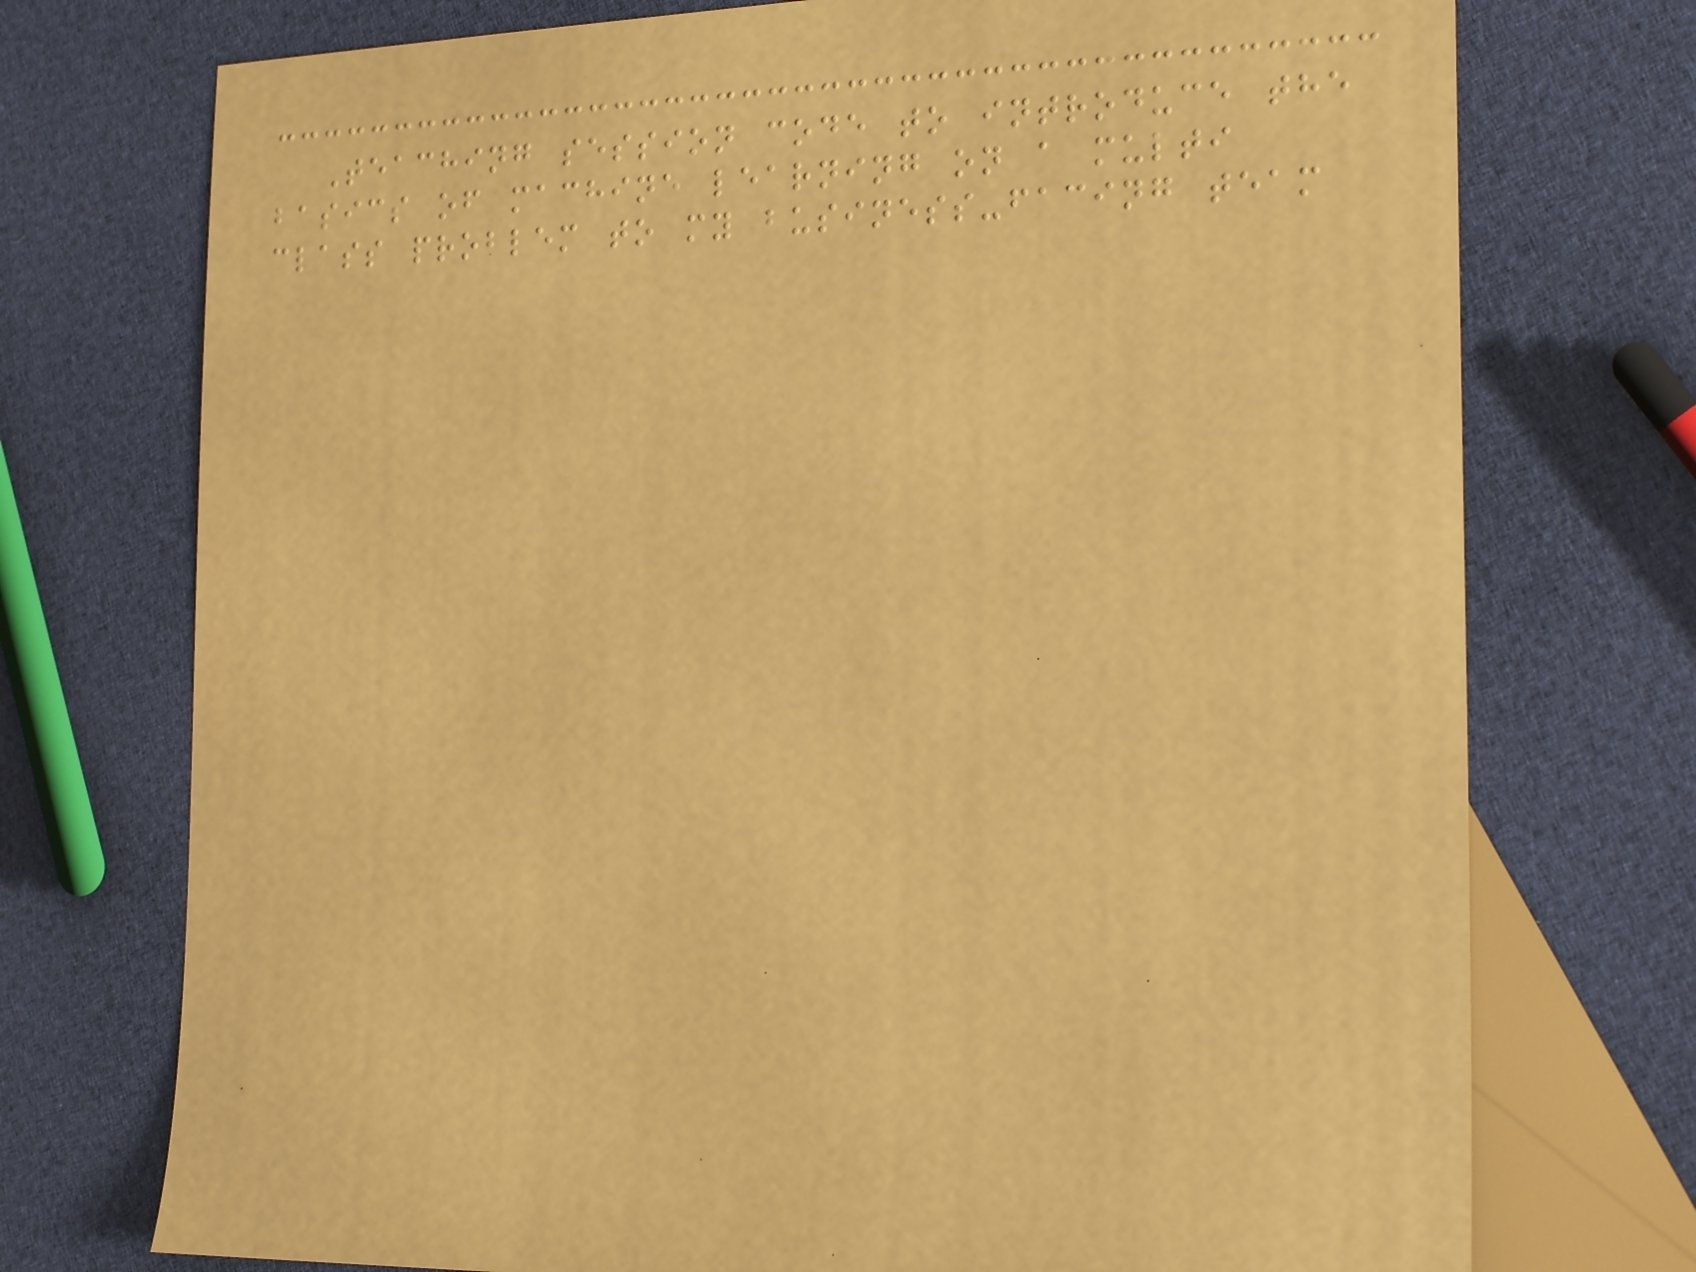Teaching session code to introduce the
basics of machine learning on a multi
class problem to my business-facing team
